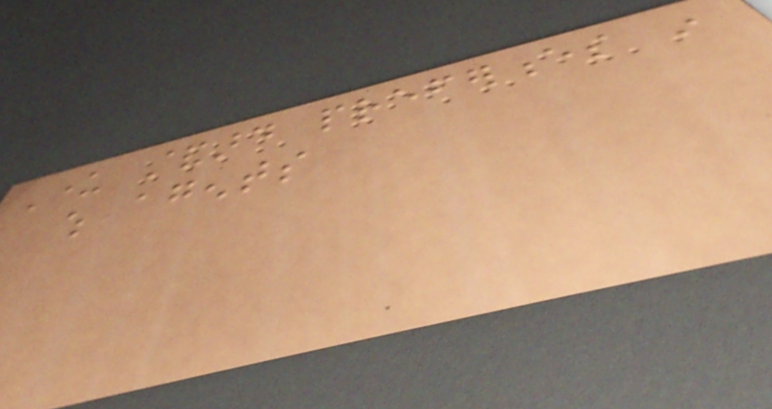Under standard preferences in
which agents
